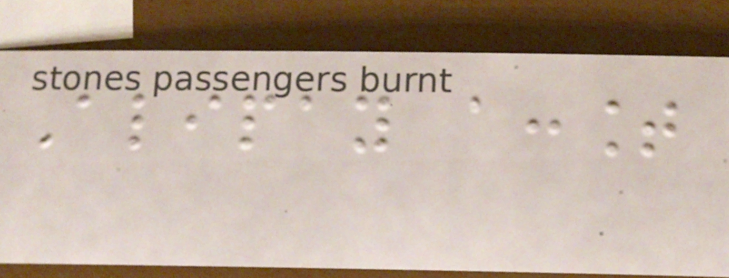Alipay account
